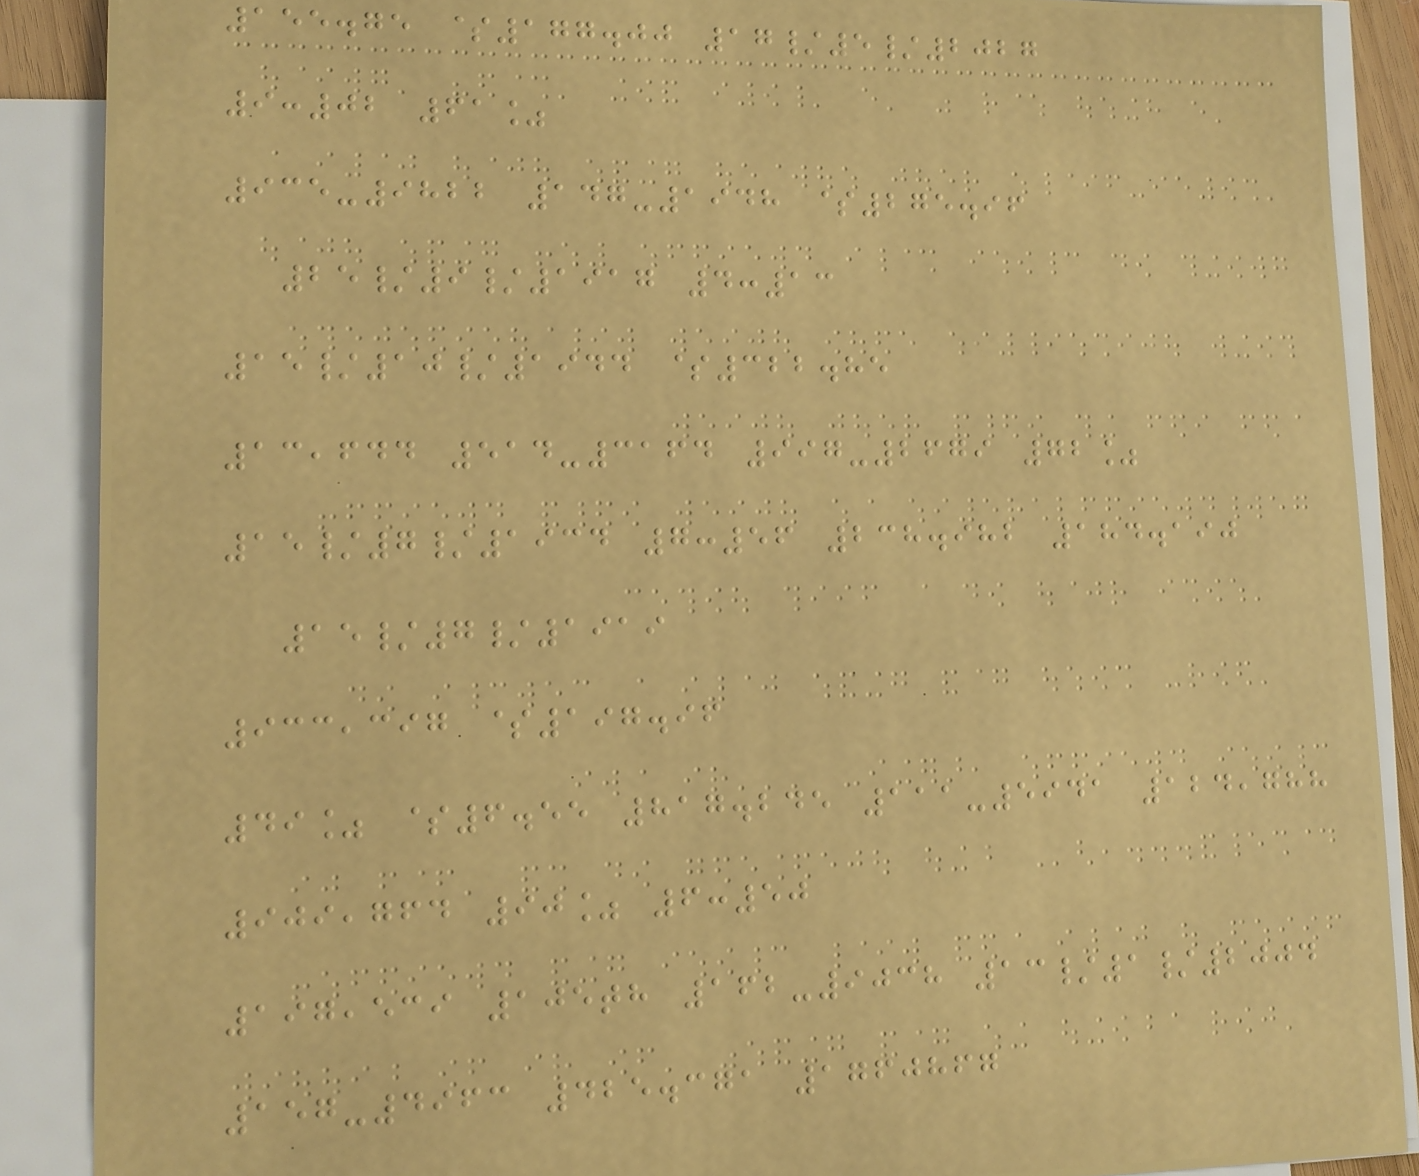155.75 $177.00 17/5/2027
9:02 61%
935-9822 147-1948 $275.96
25/9/1917 4:13
15/10/1944 $322.85
13,644 514-3164 997-2679 72%
15/7/1934 7:56 238.982 184.190
15/7/1919
933,397 $197.96
49% $6.55 817.245 111-5941 124,788
909,764 90% 6:50
197,539 105th 162-9038 13/1/2004
157-4963 425.371 1760867
